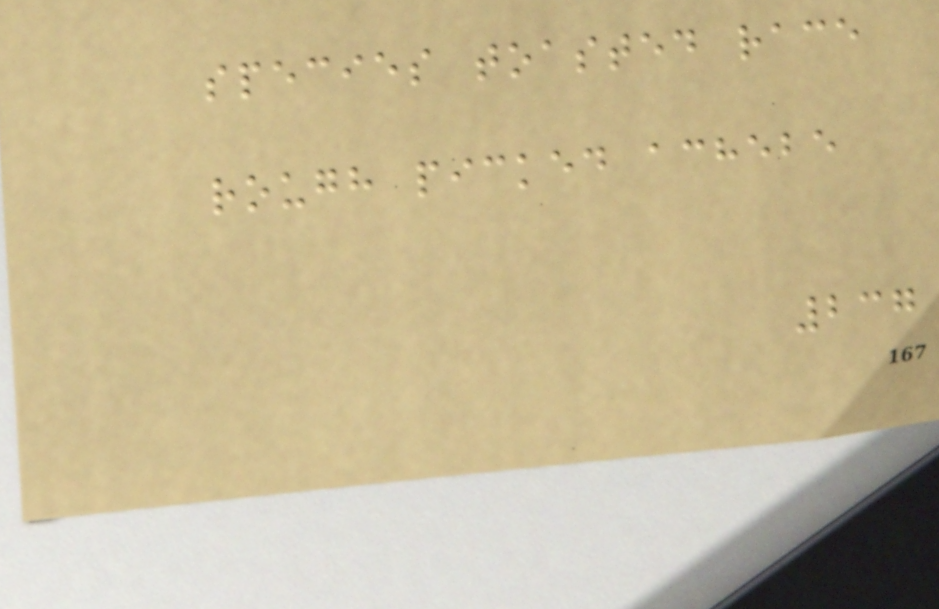species toasted race
rough picked achebe
237
